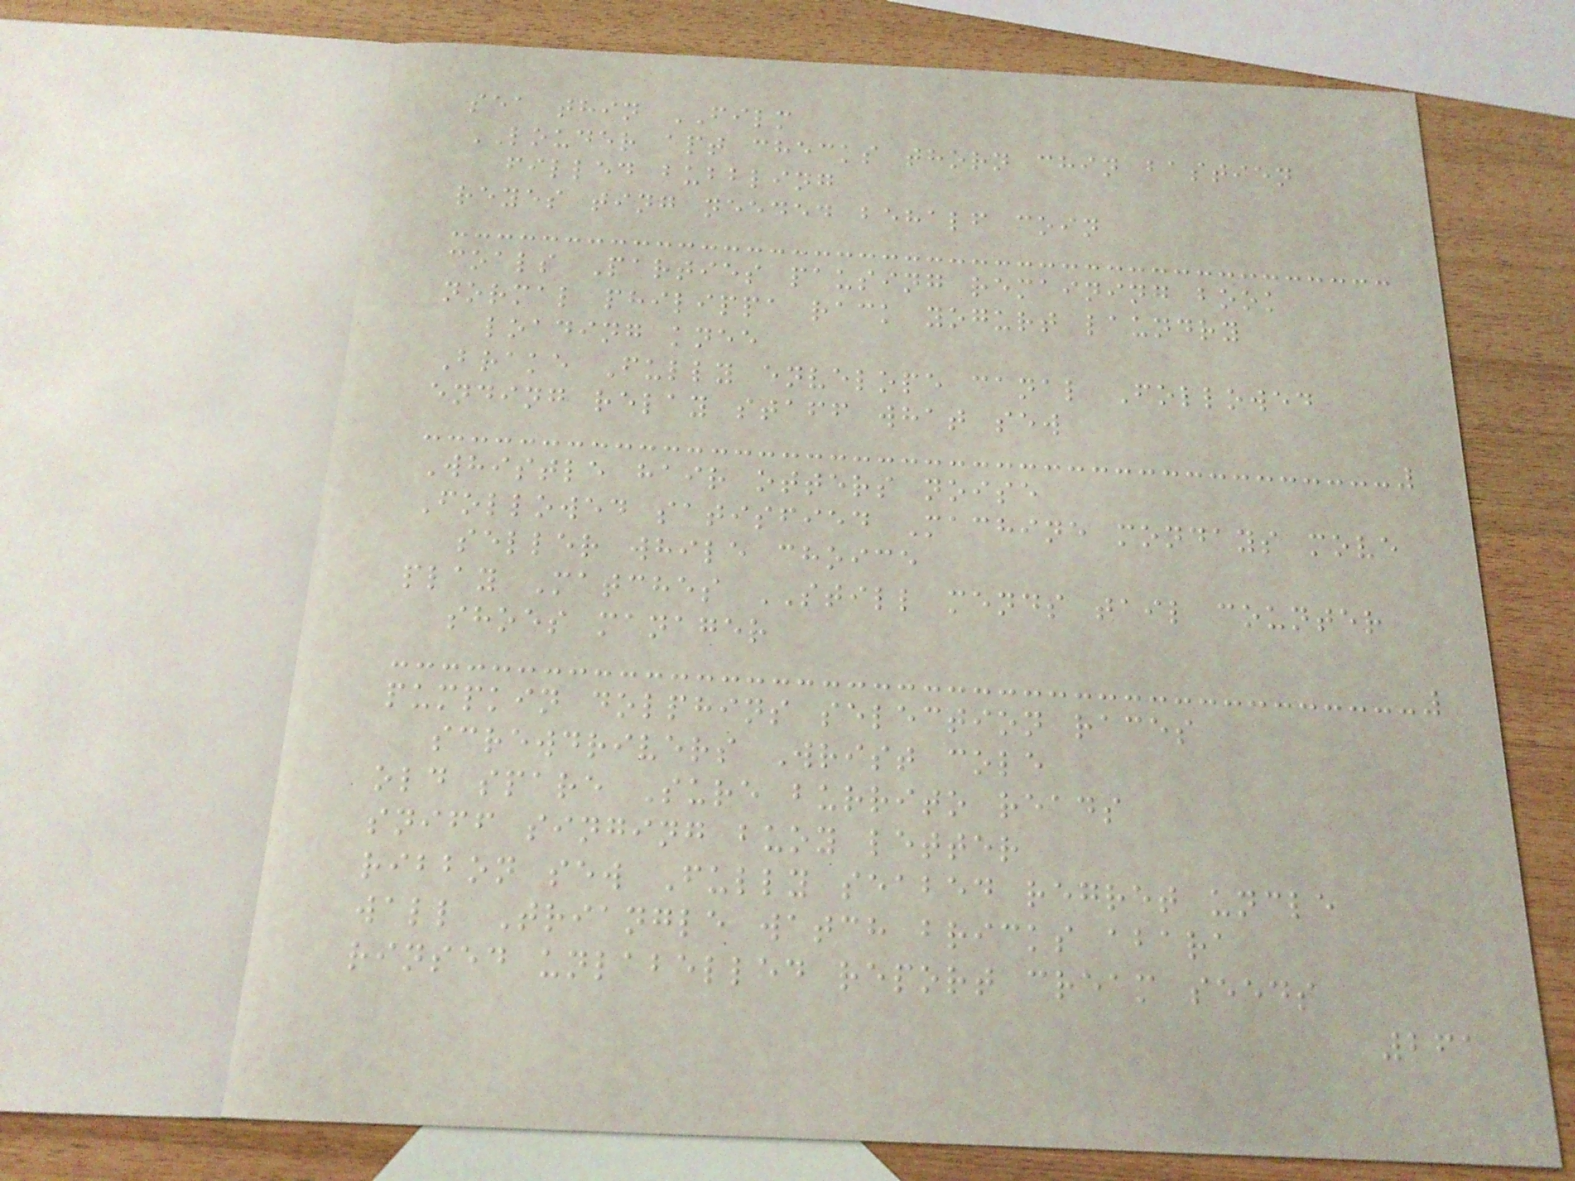sea thin FILM
LOUDER apt checks thorn chin bastien
filled bubbling
reyes ting needed behalf coin
coals Parties pausing remaining book
normal philippa rack yogurt laundry
loading knee
Brake Fully envelope canal Followed
ending relay staff what sew
Whistle hair otters noise
Followed satisfied Machine mondays move
seller while choice
play Matches STILL mends tail counter
shoes manager
pumpkin dolphins selection races
screwdrivers Wrist cole
old spare Sure burrito reads
sniff singing buoy letter
ribbon sew Fully seabed regret uncle
wall Triangle watch bricks abara
rinsed unlabelled report cream seeds
261
